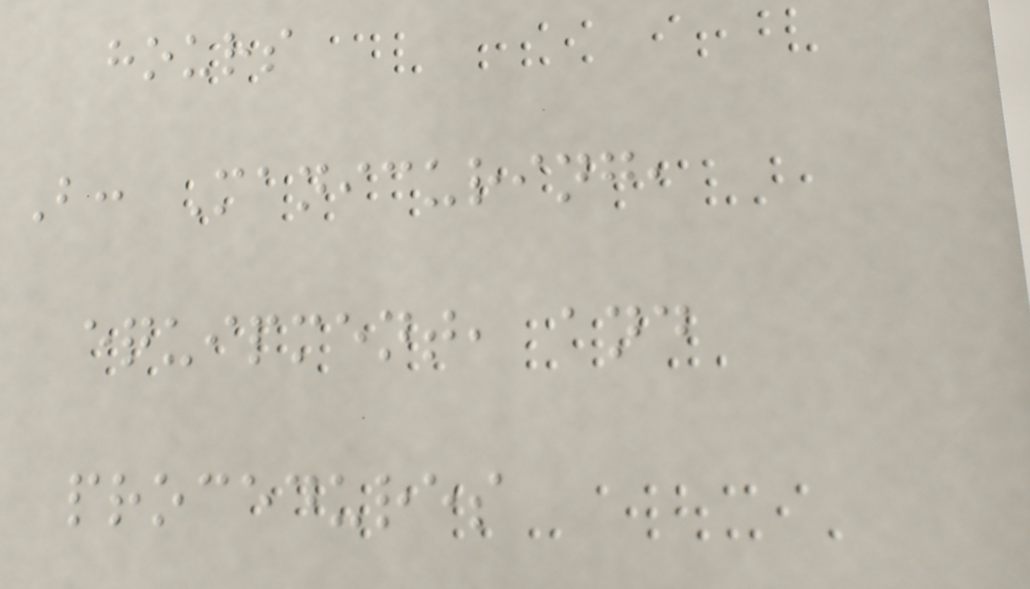hours
B: Manicuring,
equipment, and
procedures
